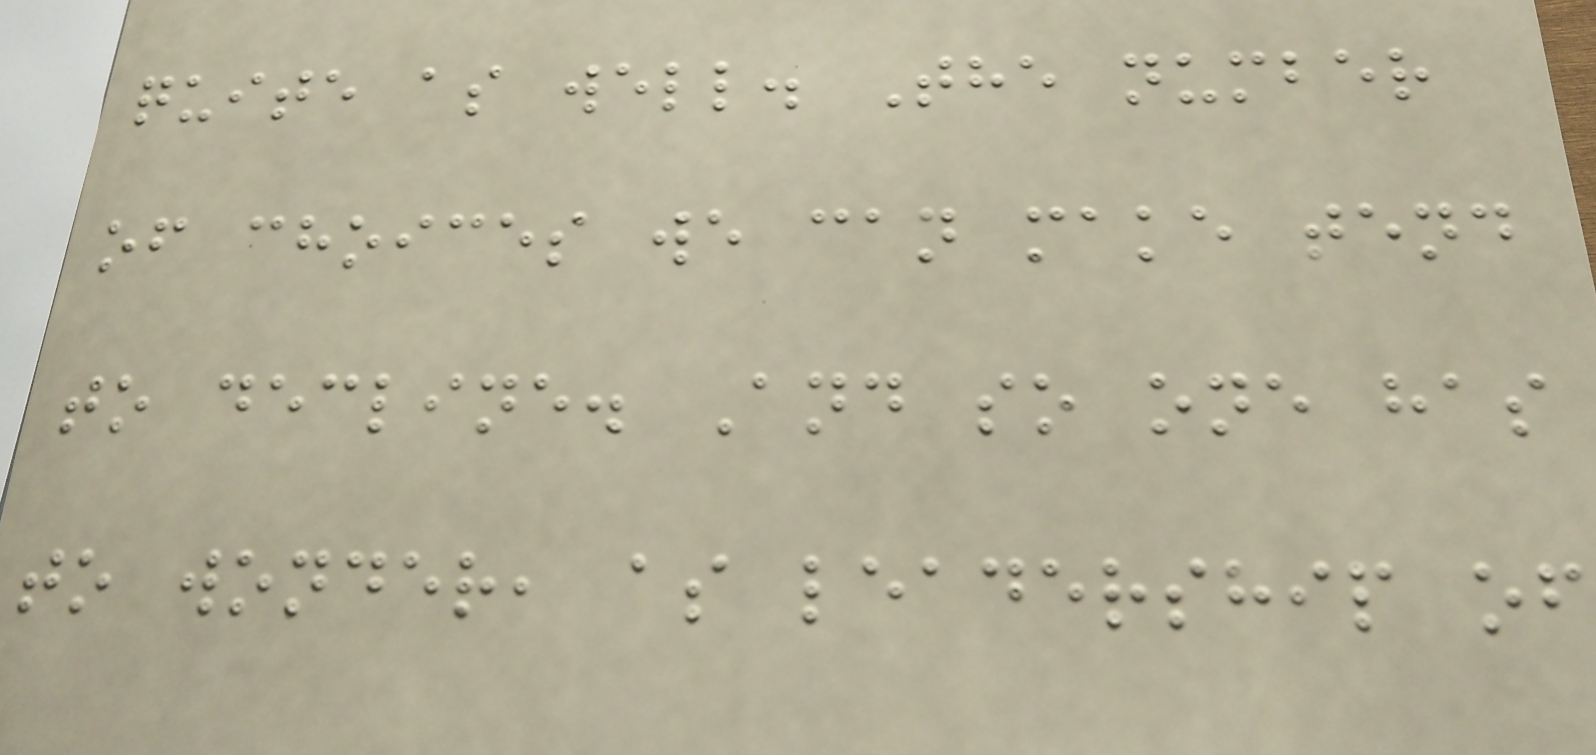quite as well. The number
of choices we can make tend
to decline. And so one has
to wonder, as leadership of
